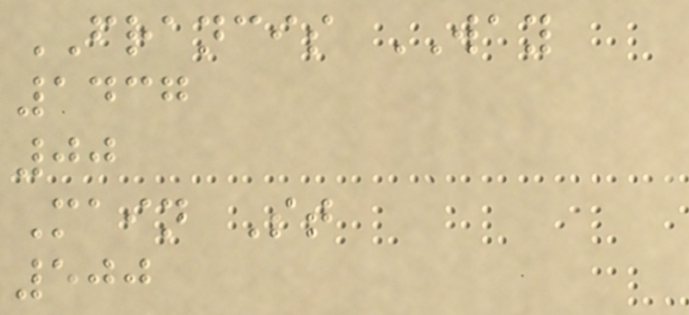FRANCIS WAY
1437
00
Main St
500
